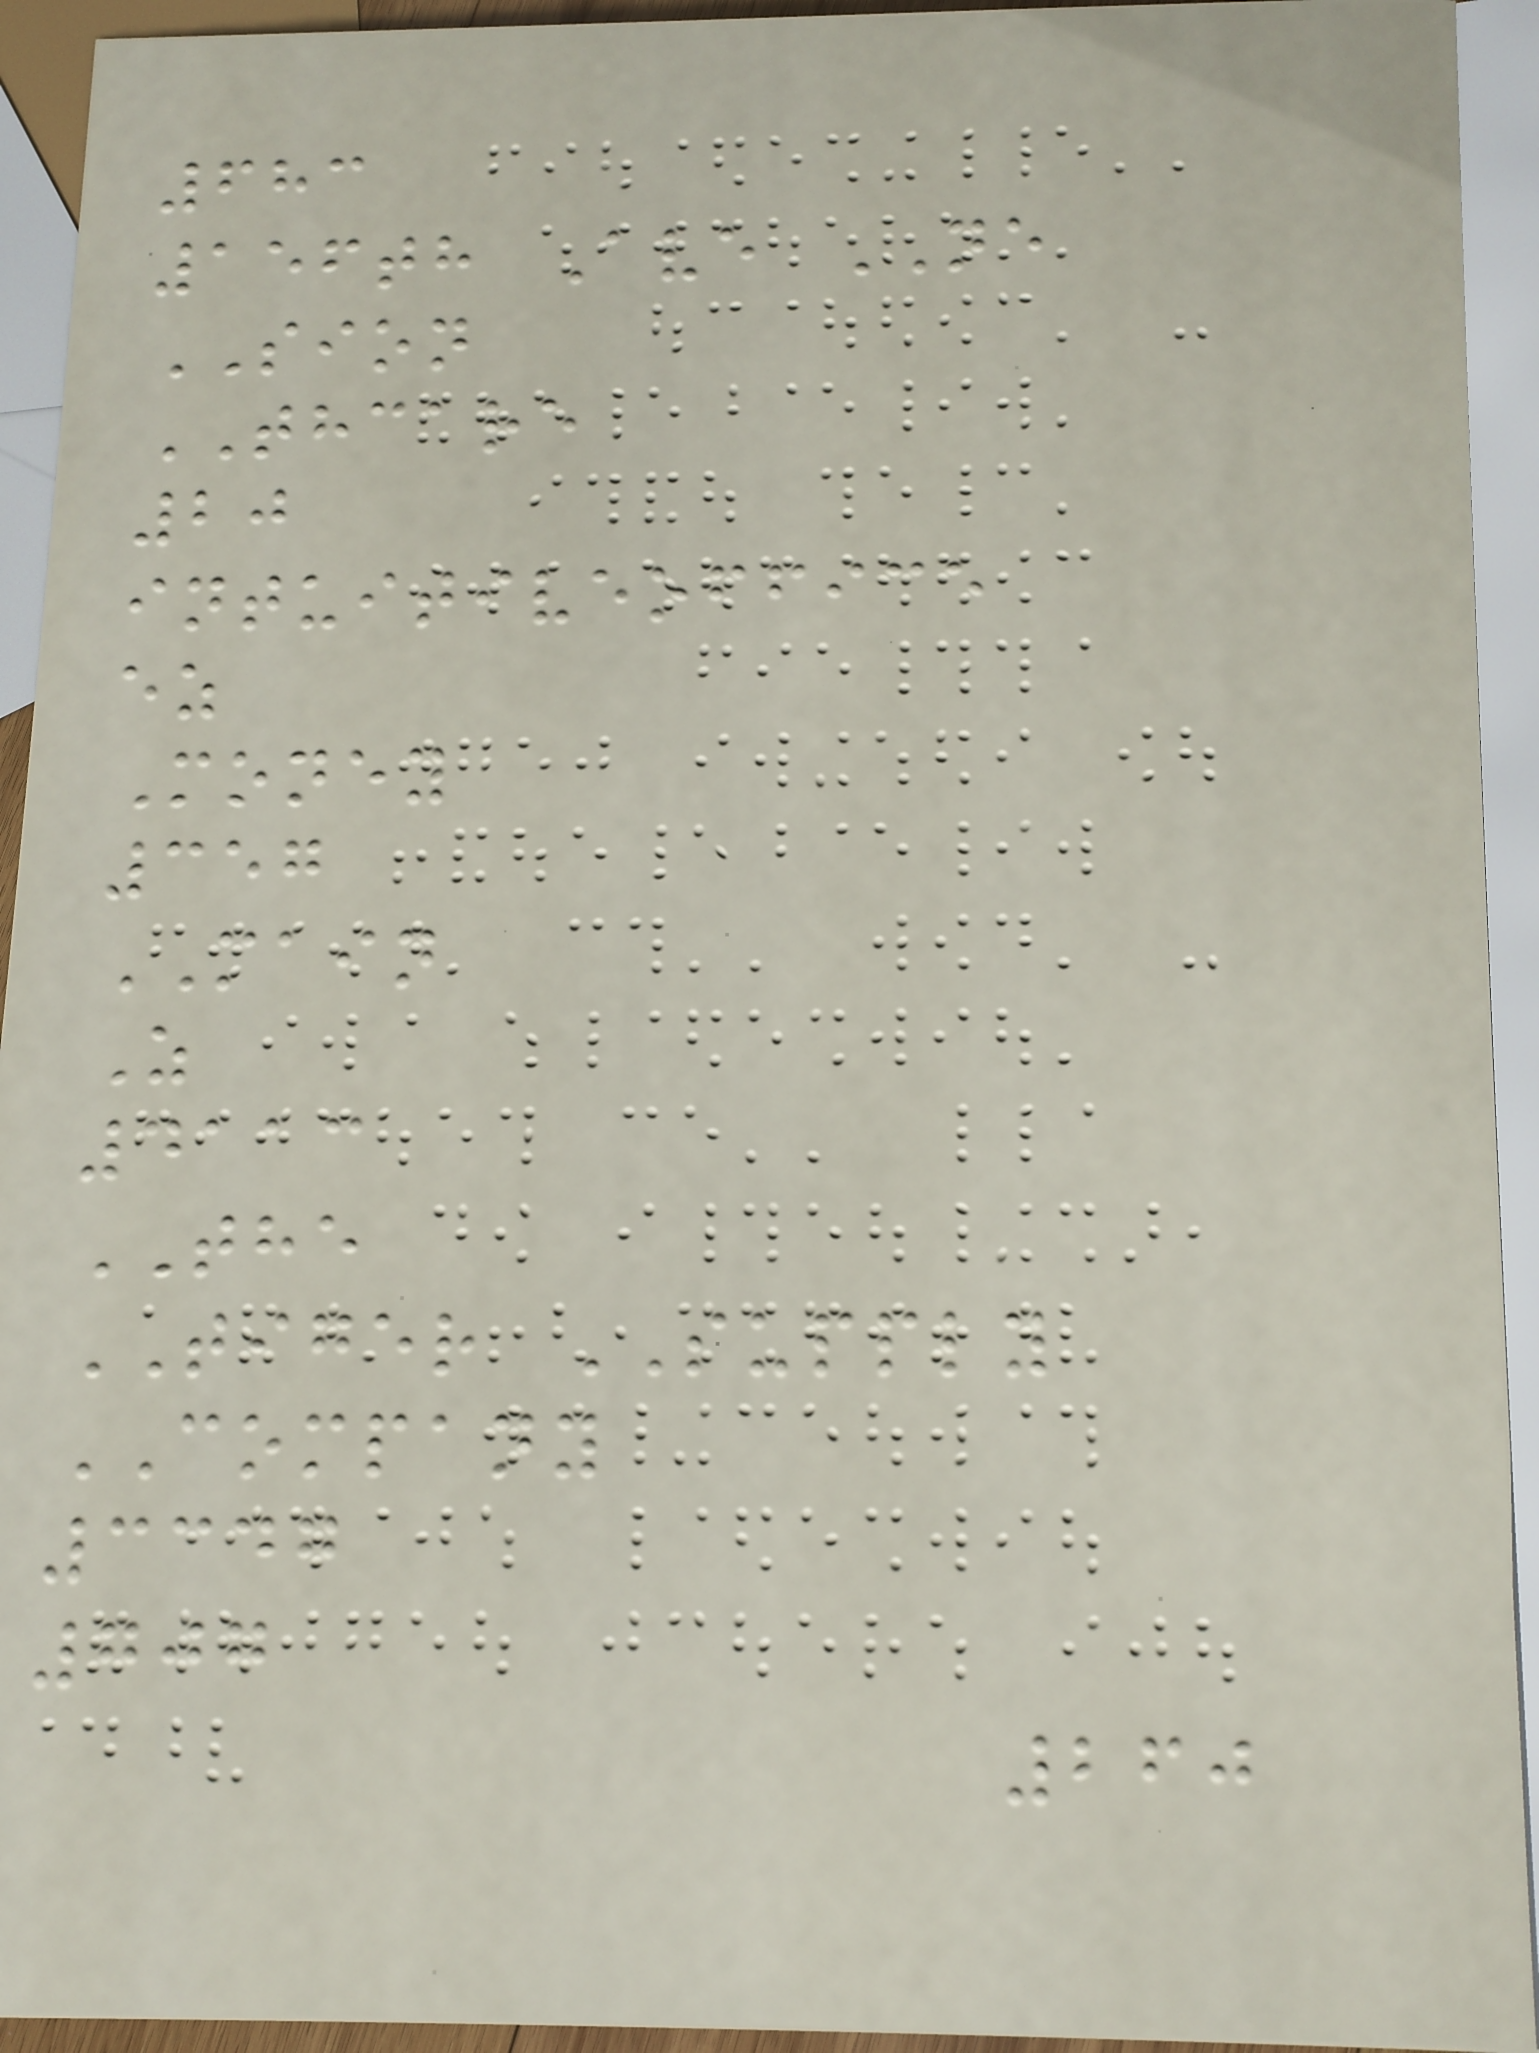683
156th Ave NE
SION
THCARE
20
intuitiveoffice
ez
Money
357
MAIN
Z
4113
THE
TIGER SUPPLY
COMPANY
3347
707
260
